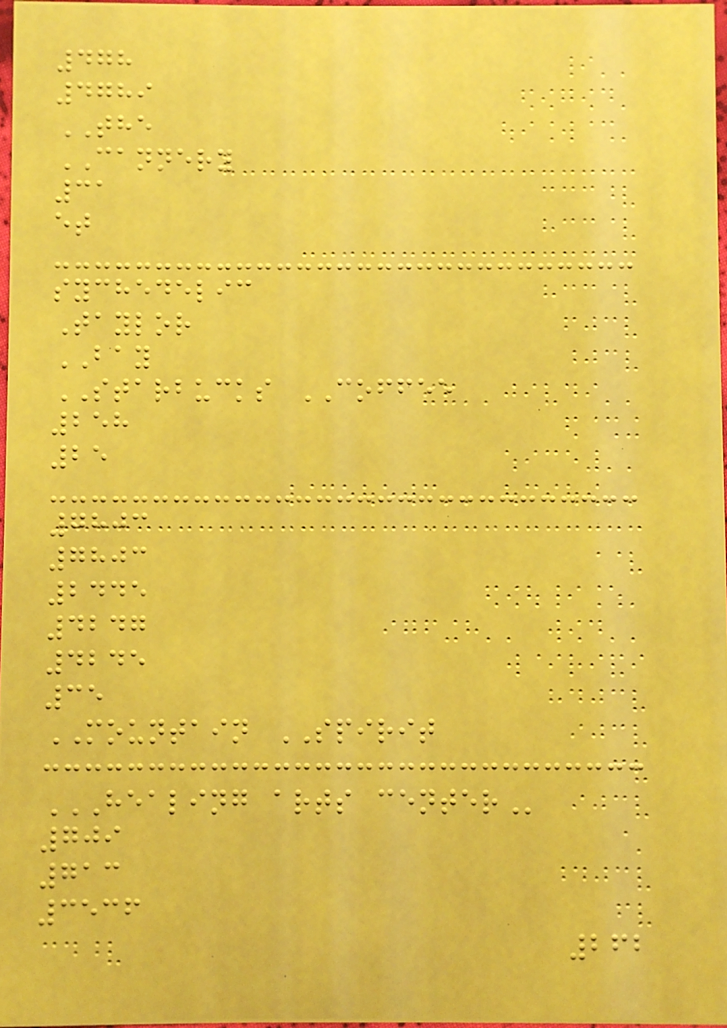478
4789
THE
CANNERY
31
et
sychedelic
Taylor
BAY
STARBUCKS COFFEE
258
25
7803
7803
2445
4247
4245
35
MOUNTAIN SPIRIT
HEALING ARTS CENTER
709
713
3536
262
